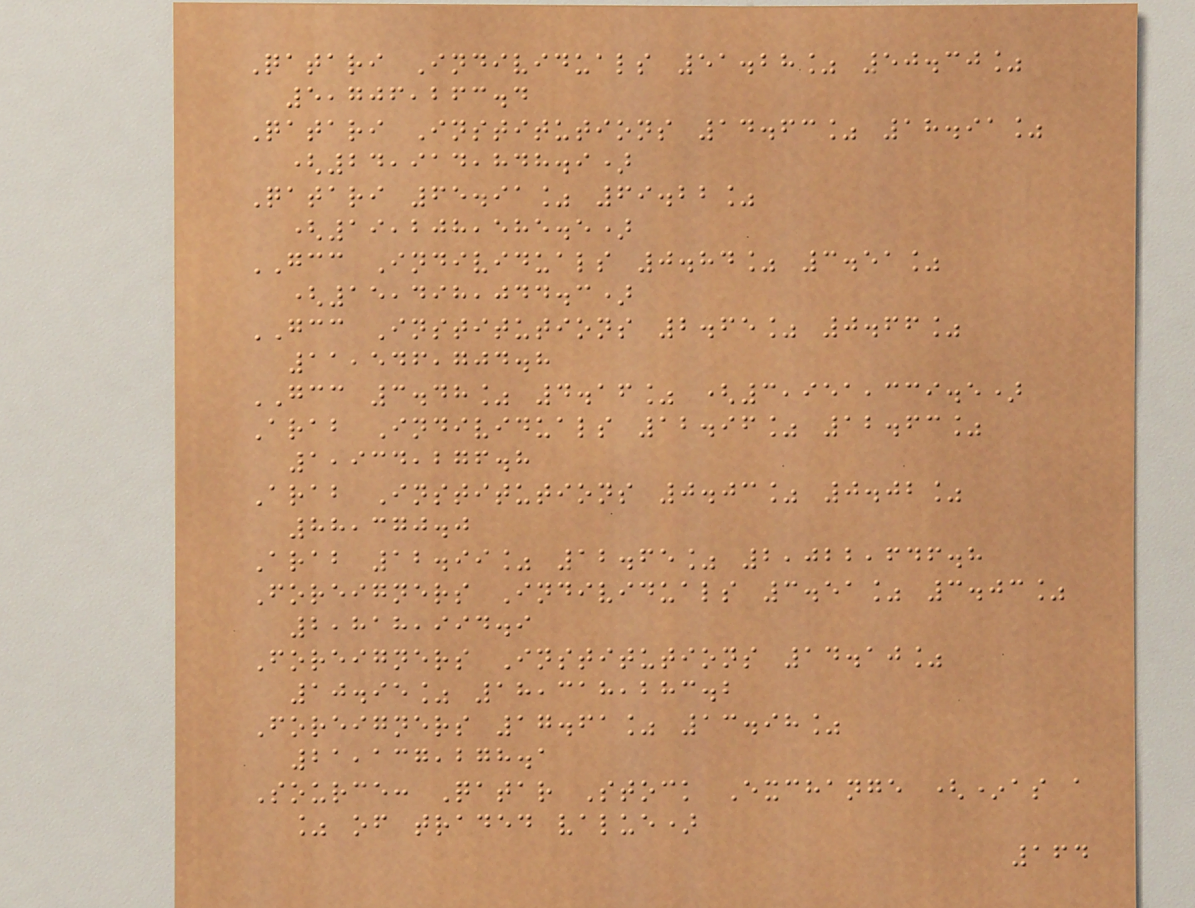Qatari Individuals 51.28% 50.30%
5,706,263.4
Qatari Institutions 14.63% 18.91%
(24,914,848.9)
Qatari 65.91% 69.22%
(19,208,585.5)
GCC Individuals 0.84% 3.51%
(15,498,044.3)
GCC Institutions 2.65% 0.66%
11,546,704.8
GCC 3.48% 4.16% (3,951,339.5)
Arab Individuals 12.96% 12.63%
1,934,276.8
Arab Institutions 0.03% 0.02%
88,370.0
Arab 12.99% 12.65% 2,022,646.8
Foreigners Individuals 3.51% 3.03%
2,818,994.9
Foreigners Institutions 14.10%
10.95% 18,318,283.2
Foreigners 17.61% 13.98%
21,137,278.1
Source: Qatar Stock Exchange (*as a
% of traded value)
164
